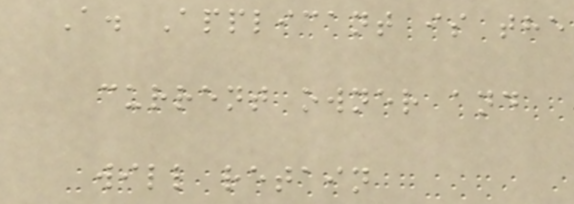A. Applicant is the
current owner and
will retain
